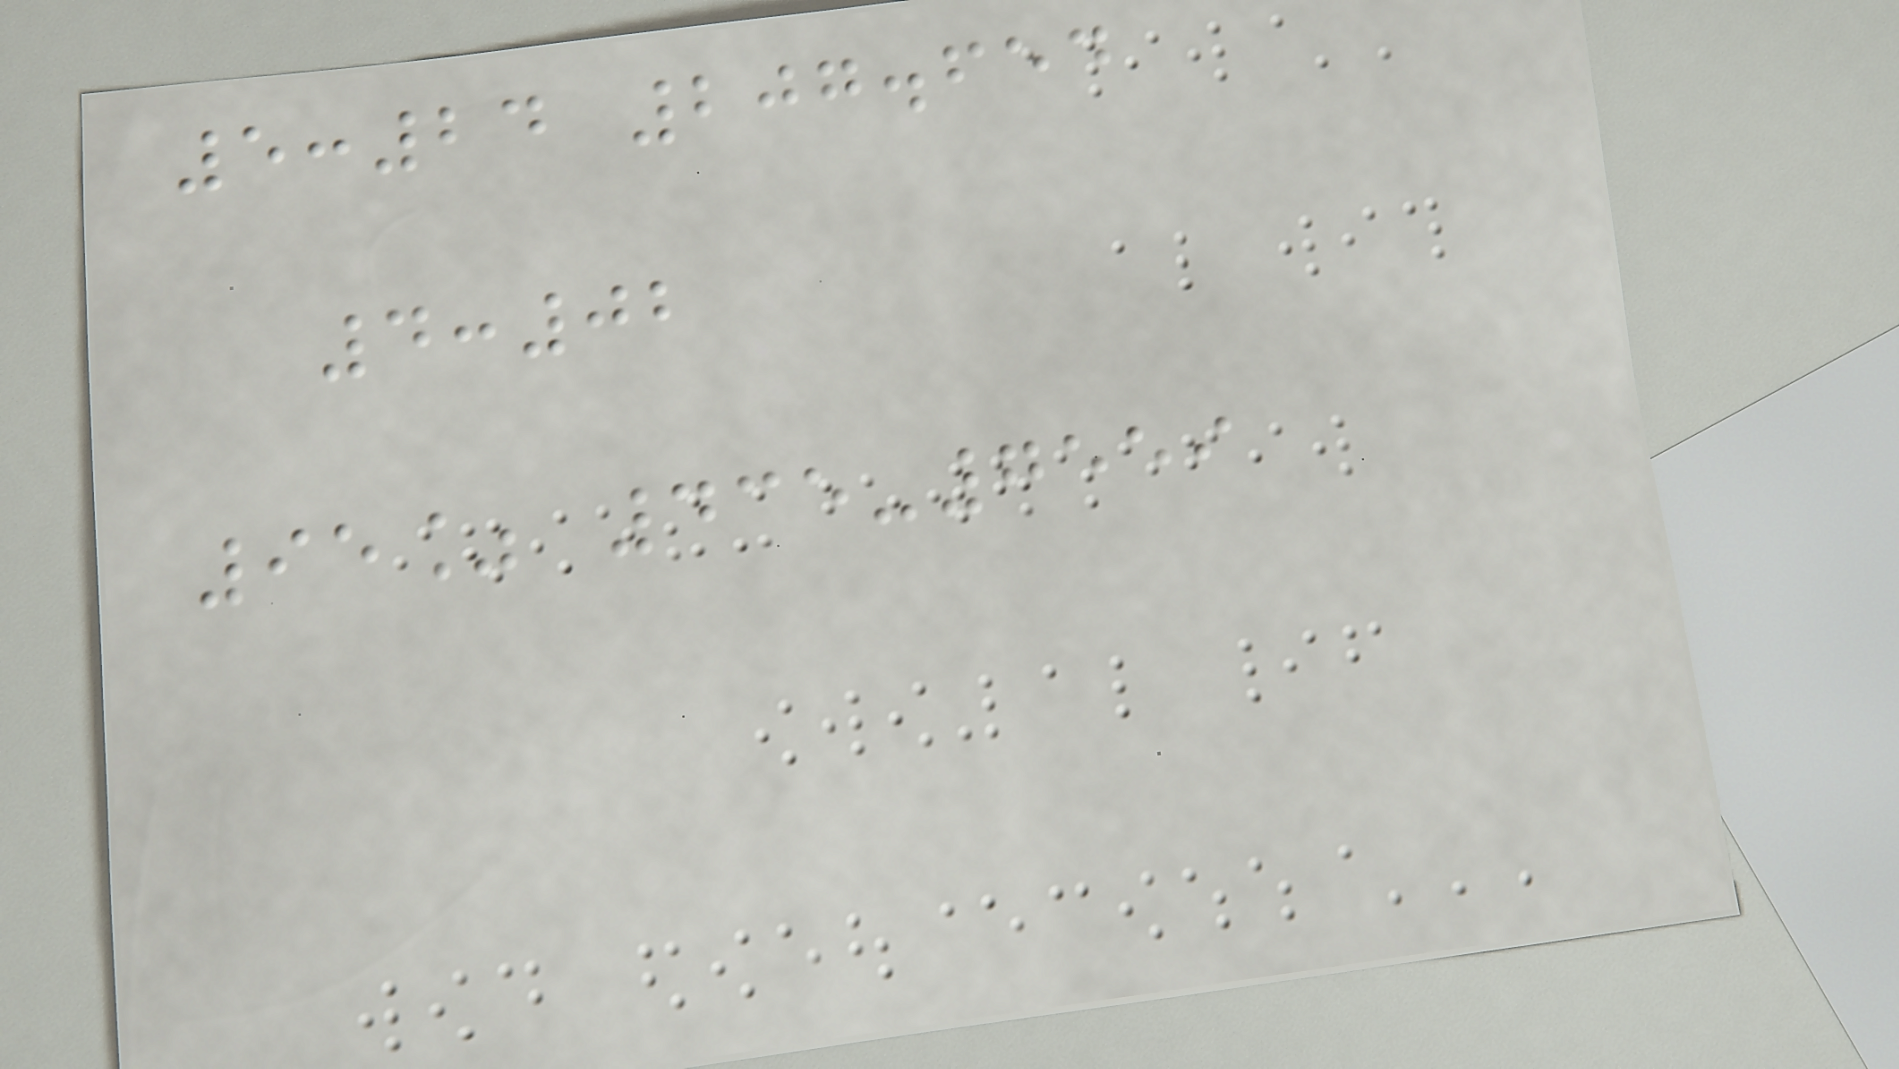5:24 207.654
4:02
95% 435-7559
